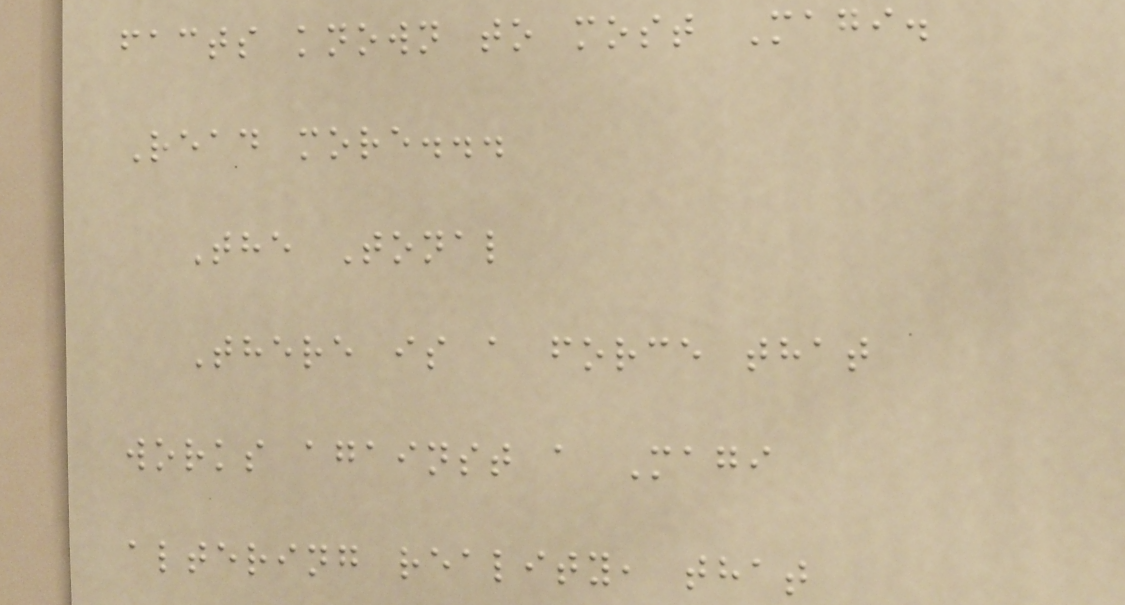facts known to most Magi.
Read more...
The Tonal
There is a force that
works against a Magi
altering reality, that
